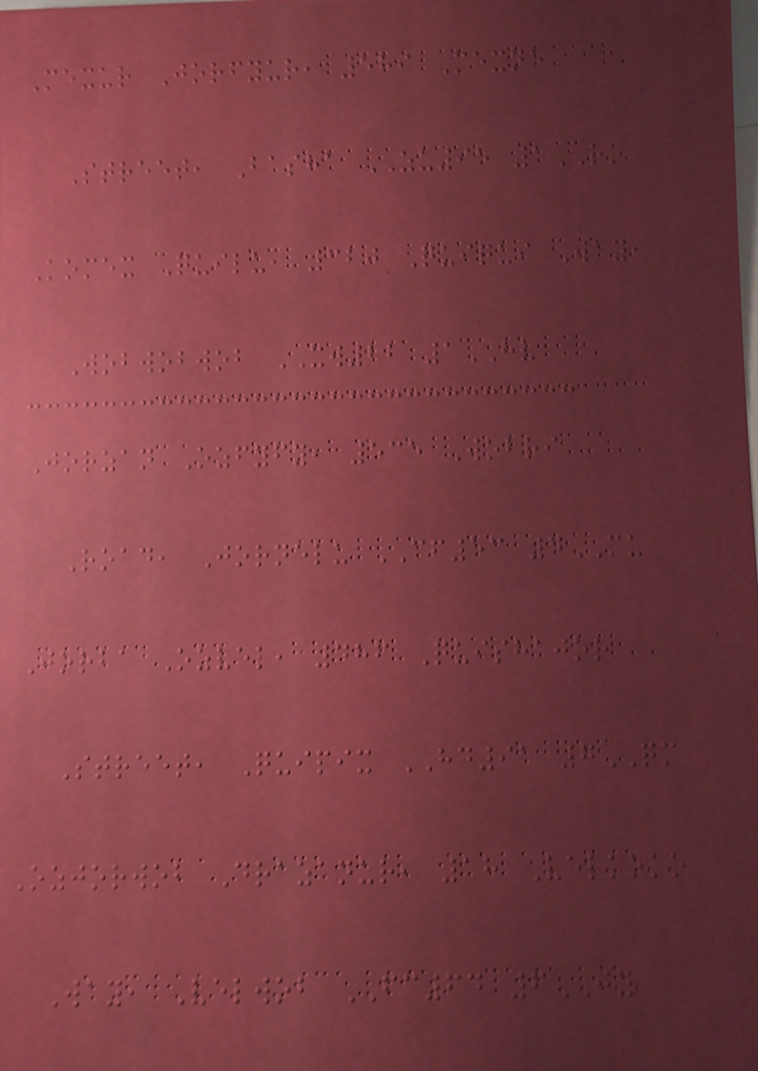Mexur Jorfyur, 589 Mexne
Street, Basha ZU95 1RO
Komex Quilu, 320 Quiqui Way,
Wobwobwob XW22 1HV
Jorzan Ozfyfy, 535 Wobri
Road, Jornelu CF53 4MU
Jorba Ozvel, 486 Quishajor
Street, Quipix HD91 7QM
Ozjorwob Drazanur, 18 Velkoko
Way, Velwob FC64 6JY
